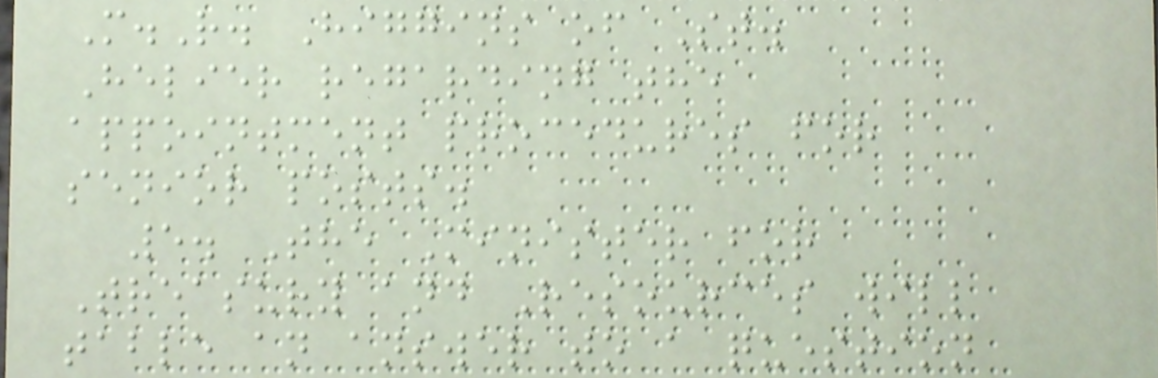M.R. Higgins of St.
Helier regarding the
appointment procedures for
senior posts.
5. The Minister for
Treasury and Resources will
table an answer to a question
